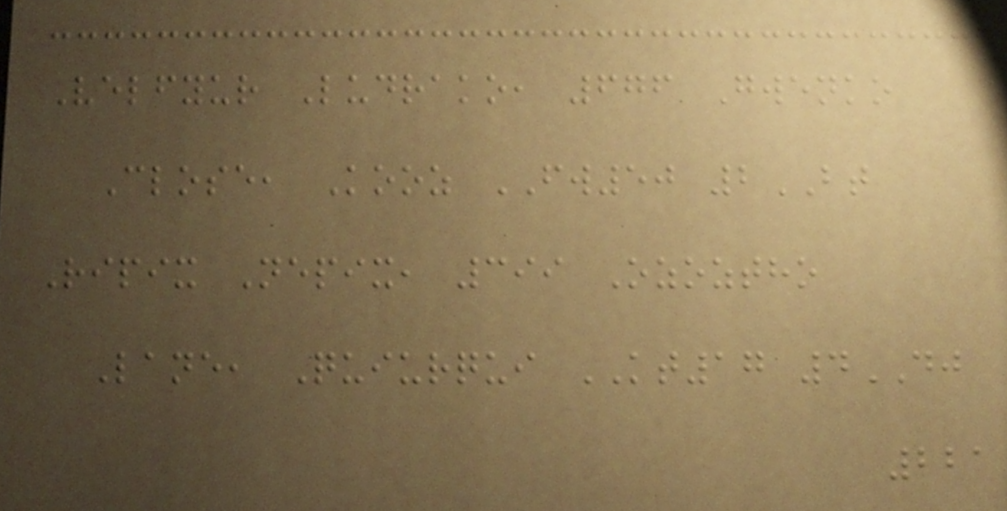Velfyur Ludrako, 676 Gwenko
Close, Kooz FW50 2BT
Ripix Nepix, 399 Ozoztho
Lane, Quiurqui KT17 4DJ
221
